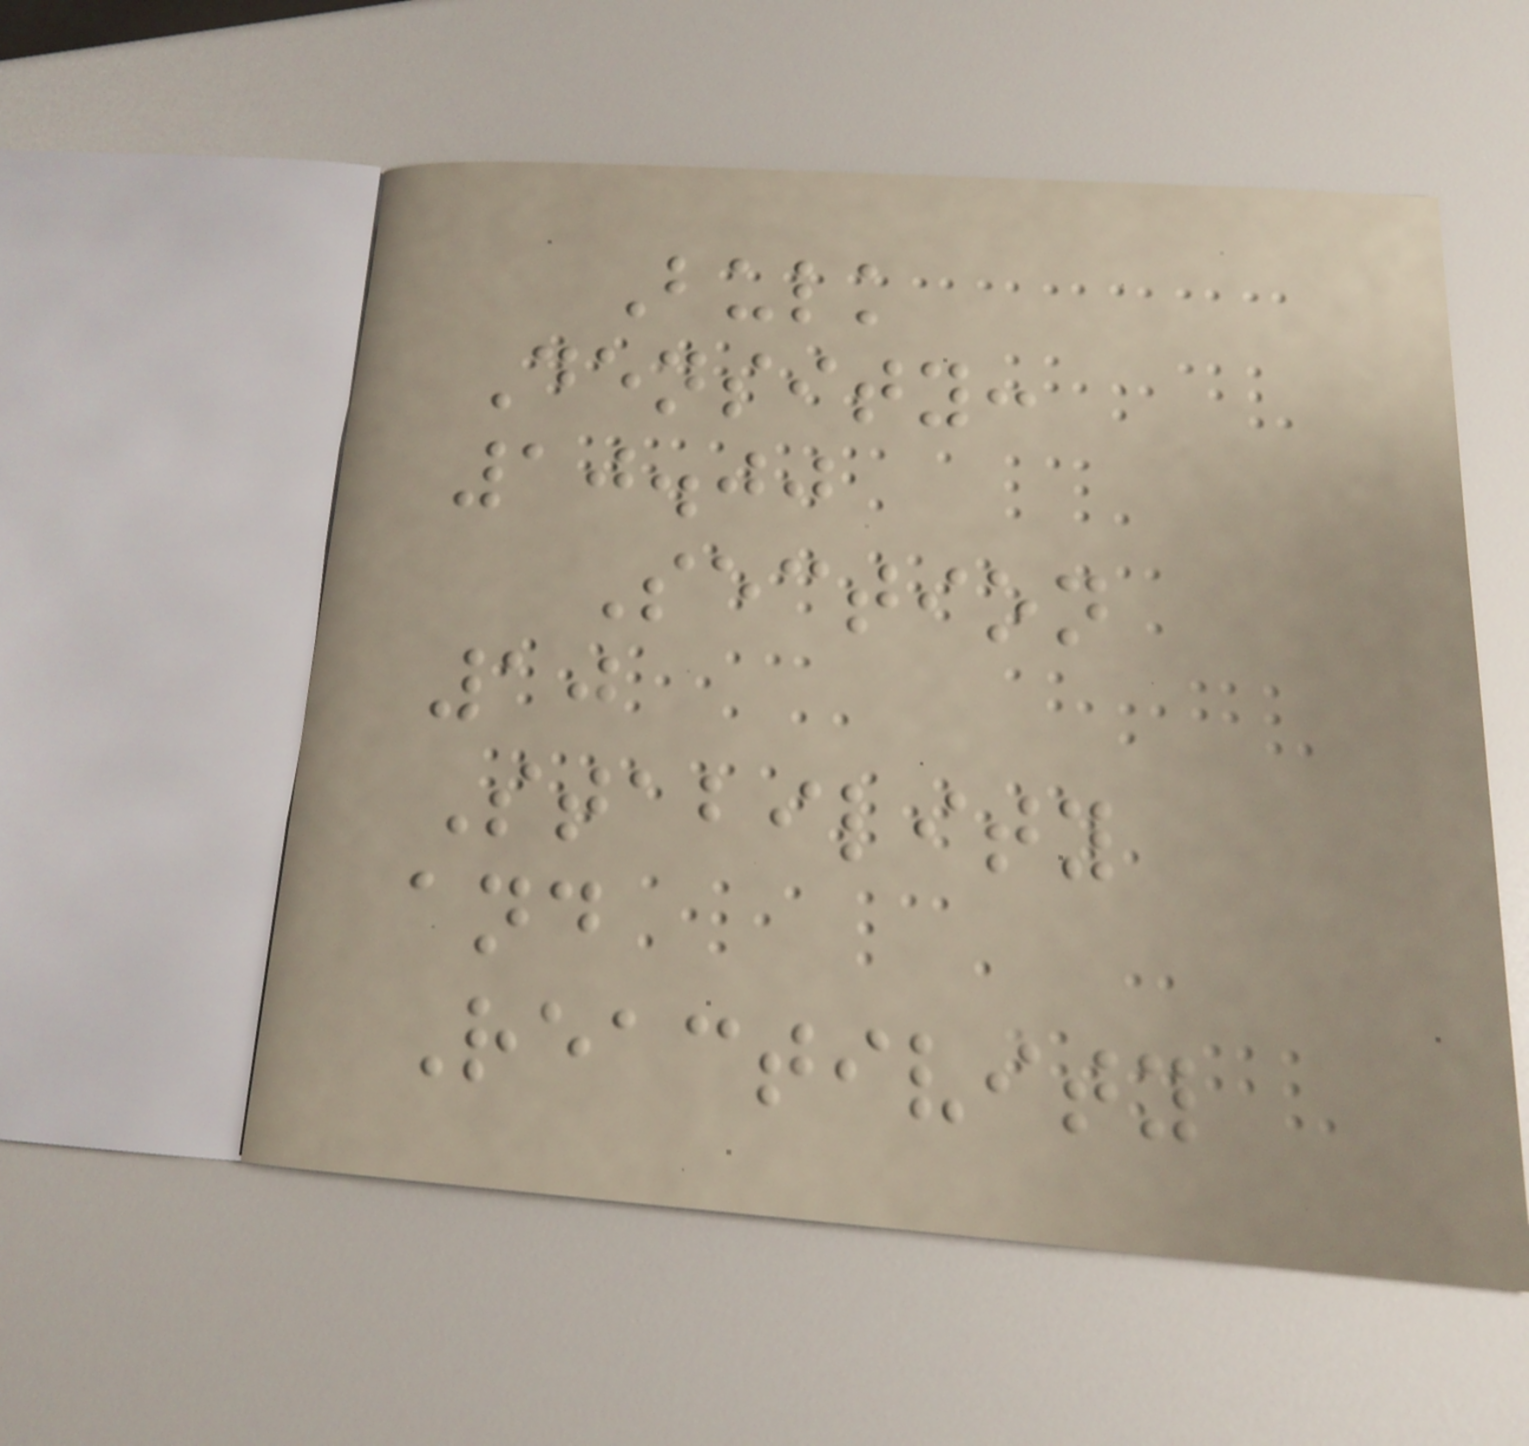Bulk
Density:
10.00
Section
10
Stability
and
Reactivity
